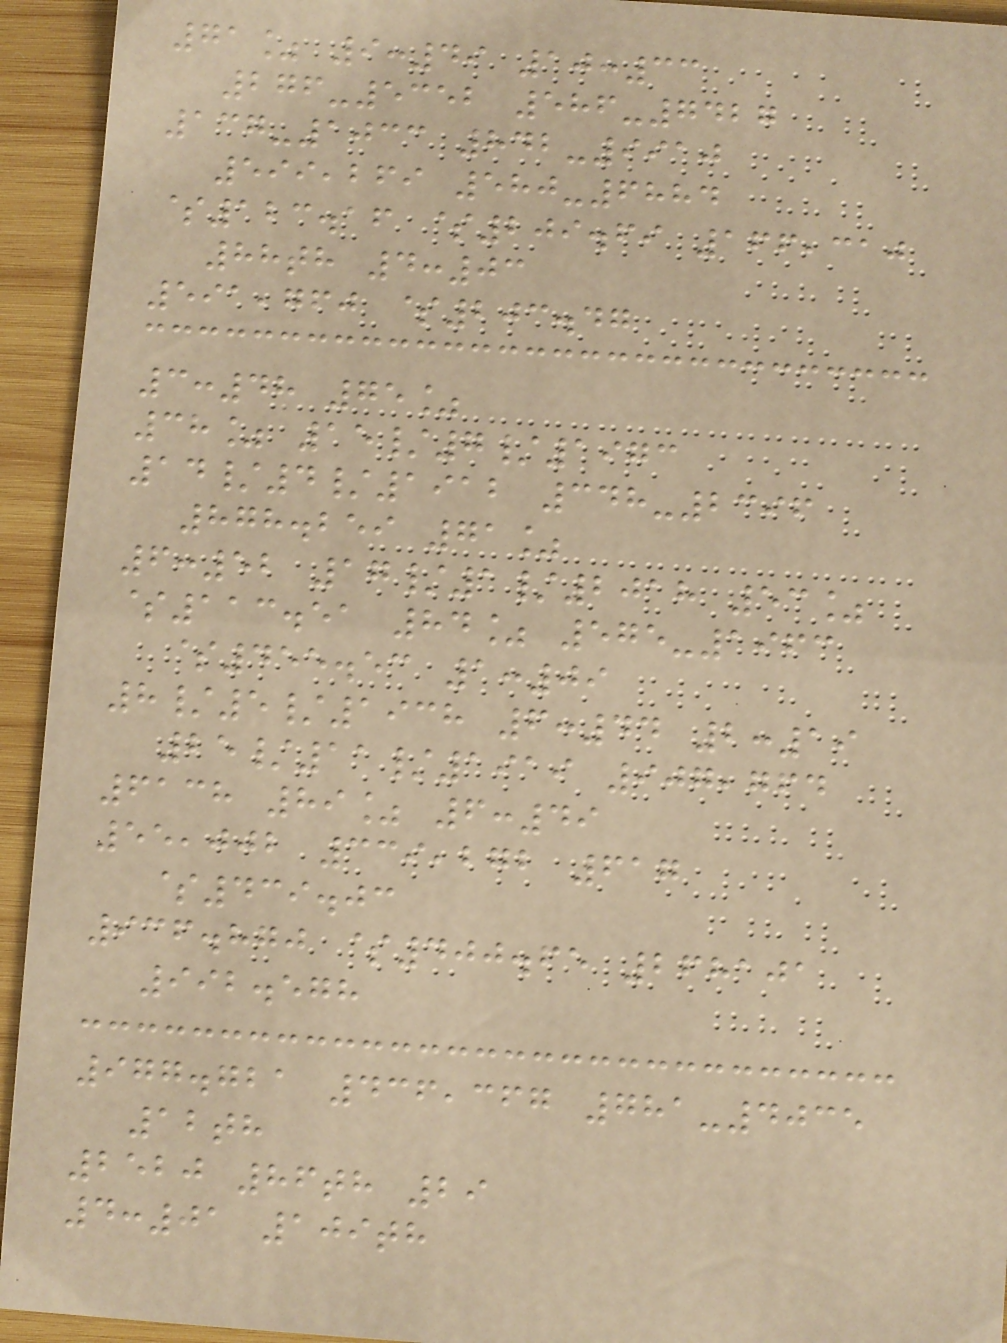71% 9:49 10:33
276-5352 586-7427
137-1033 842-9910
599,269 580-6884
$123.16 $209.69 166,310
88th 4:03
591,760 $203.47
3:48 75%
38% 15/7/1973
14/4/1912 348-2396
878.259 71%
6:52 17/1/2018 53%
$113.51 84% 575-1963
$455.53 1:09
8/5/1938 6:44 2:19
25/11/1919 907,764
6138 89% 6:49
55,002 339,272 617
$439.03
936.870 $400.65 268101
992.578
977.721 436,367 781-4035
12th
2520 86th 29
4:01 109th
